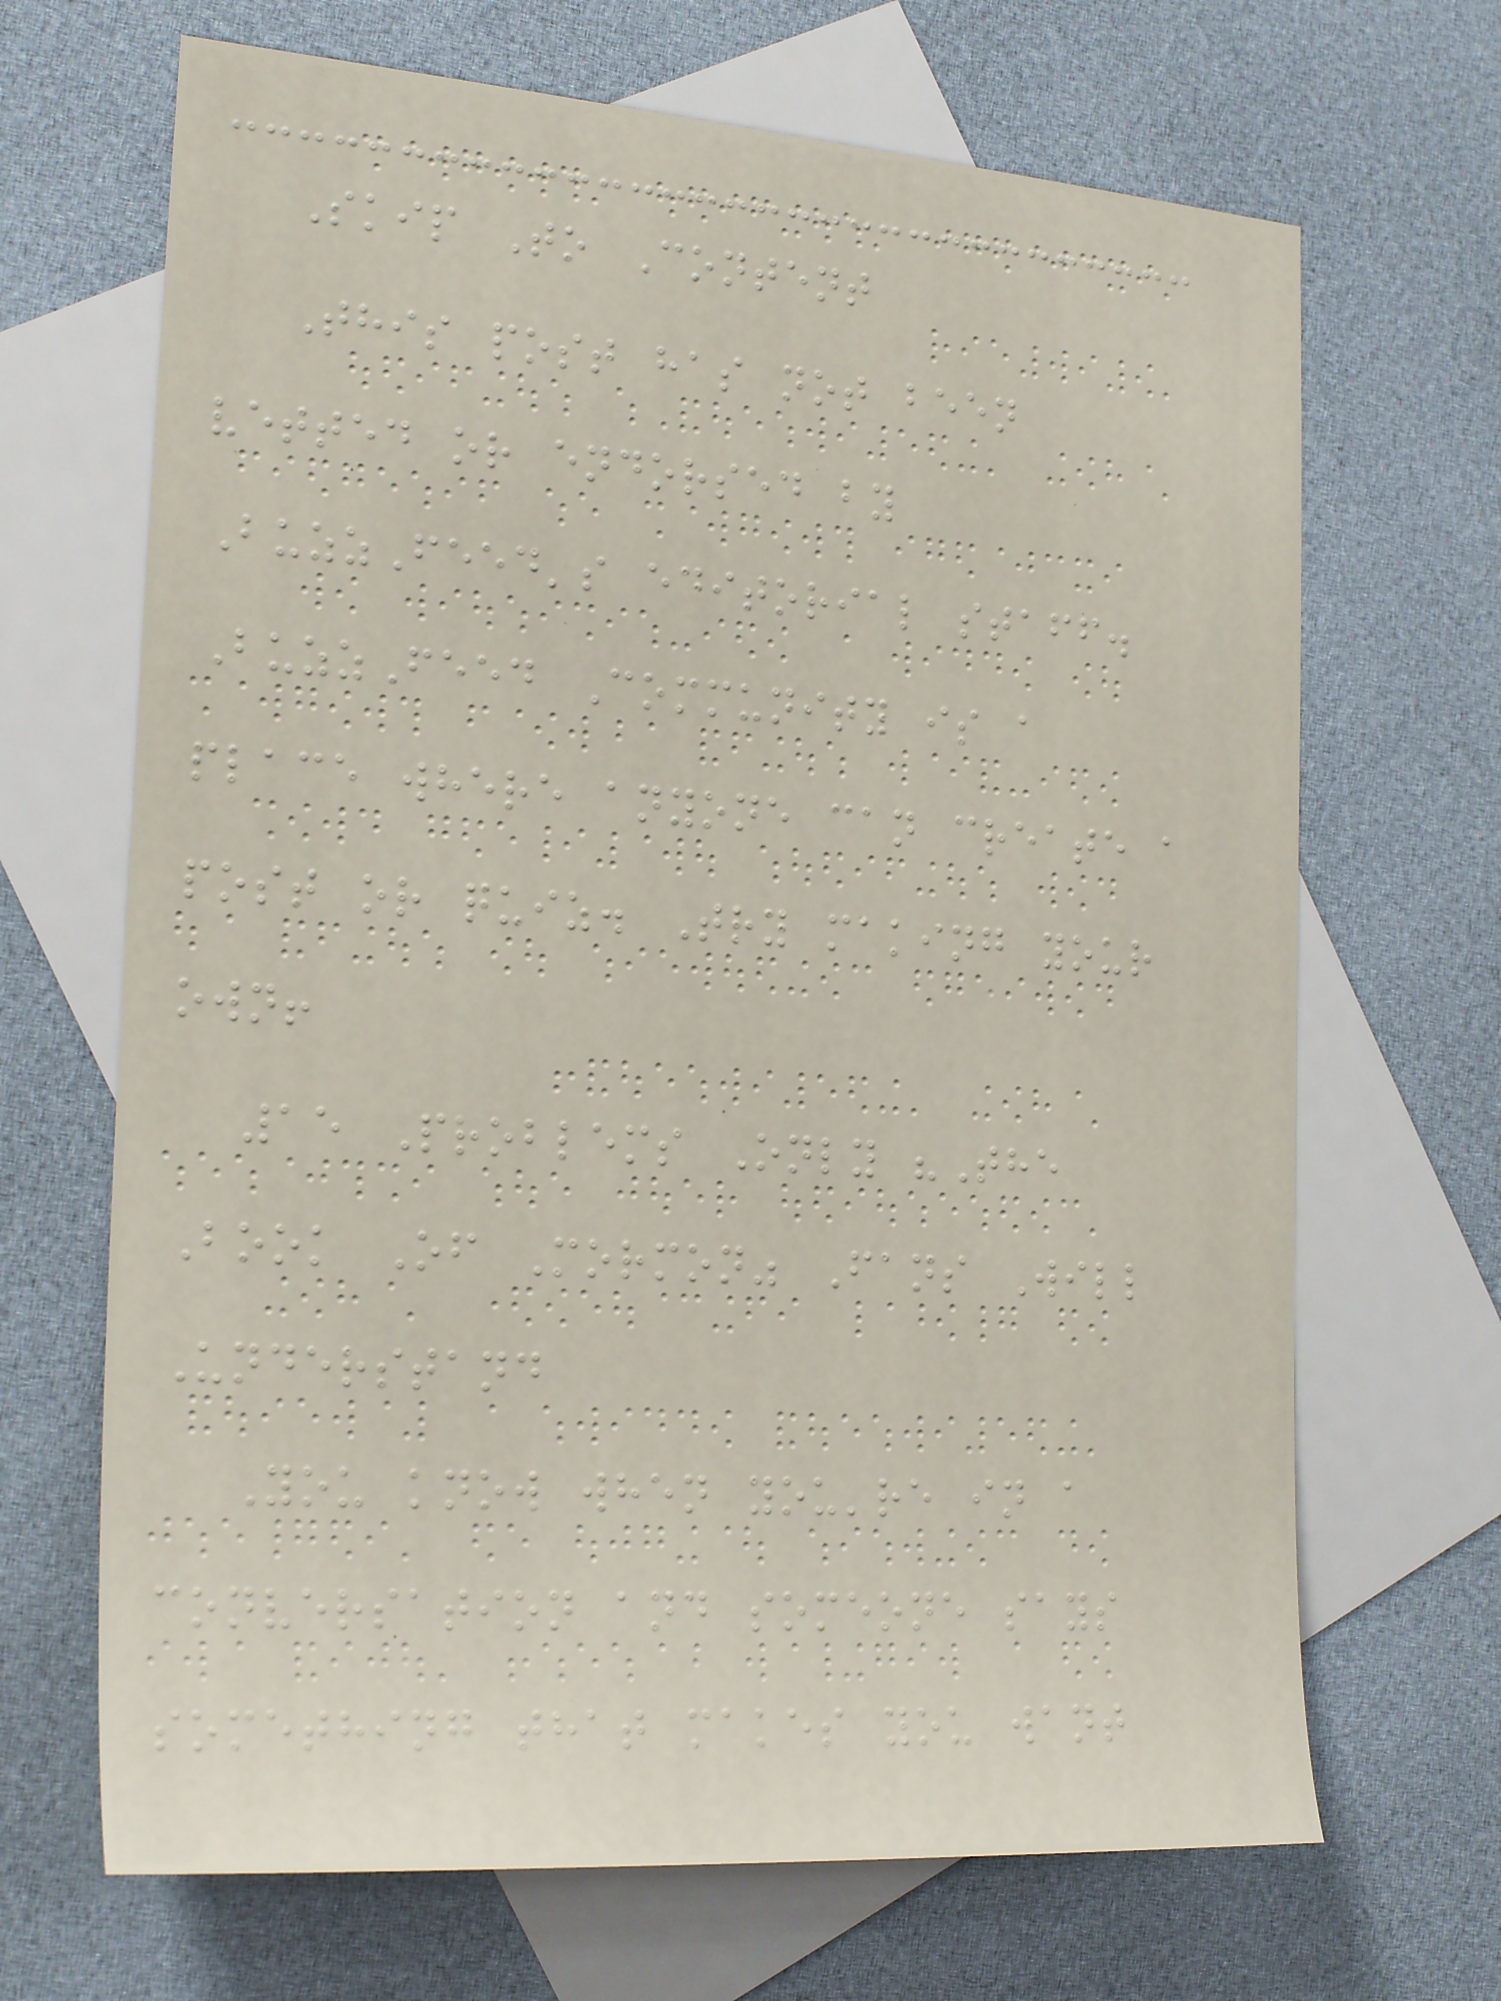Skip To Content
This post has not been
vetted or endorsed by
BuzzFeed's editorial staff.
BuzzFeed Community is a
place where anyone can create a
post or quiz. Try making your
own!
15 Problems Only "The
Book Of Mormon" Fans Will
Understand
You know when you're in a
conversation and someone says
something that makes you want
